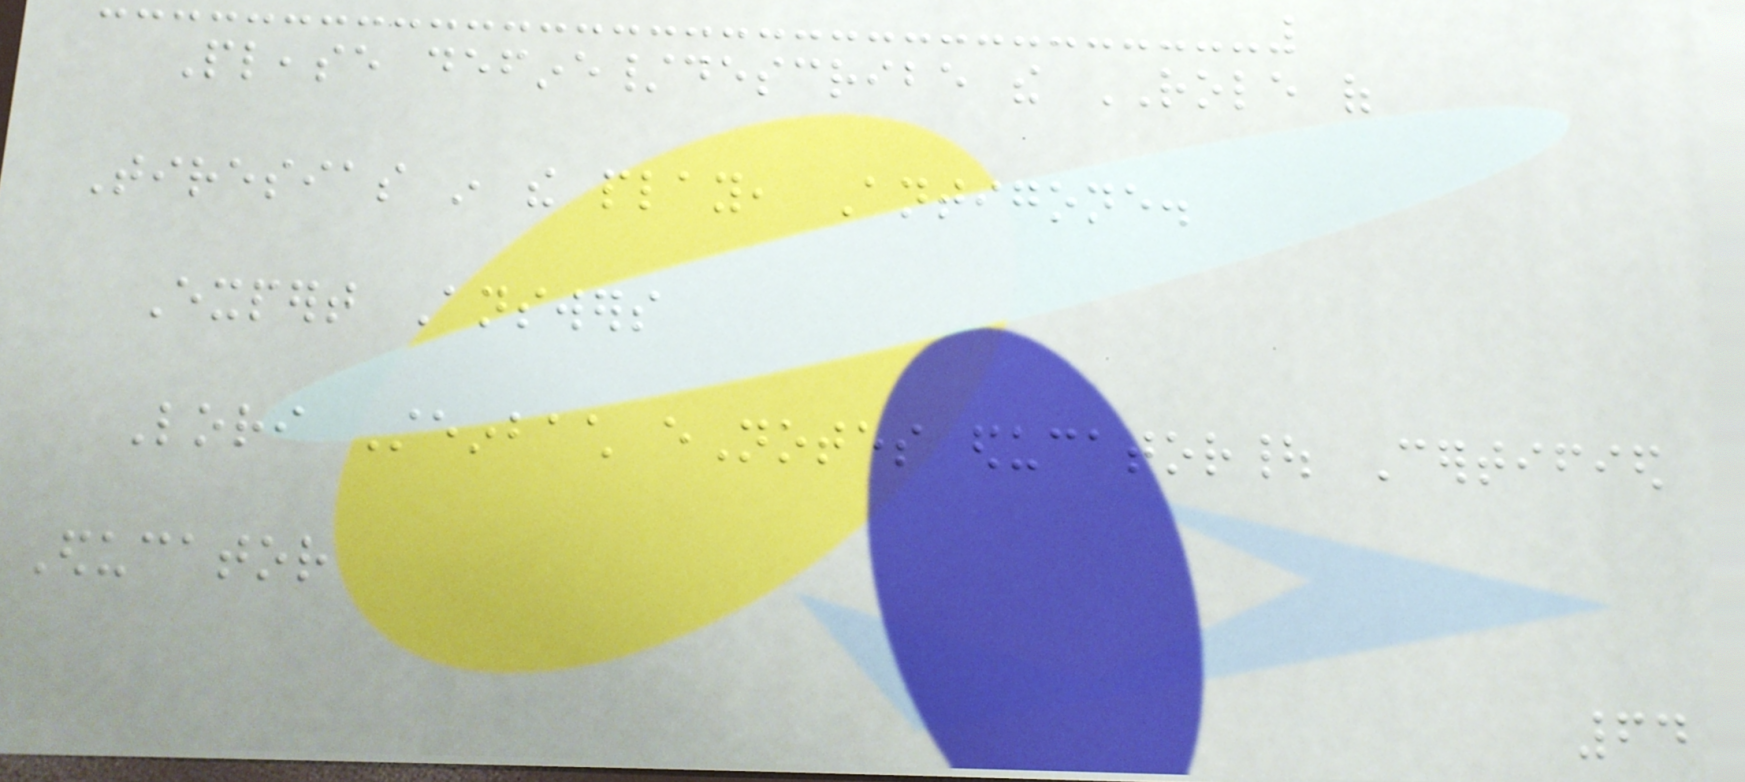Please define/describe the ROLE of
Tiresias in the play, Antigone.
Expert Answers
Lori Steinbach eNotes educator| Certified
Educator
64
